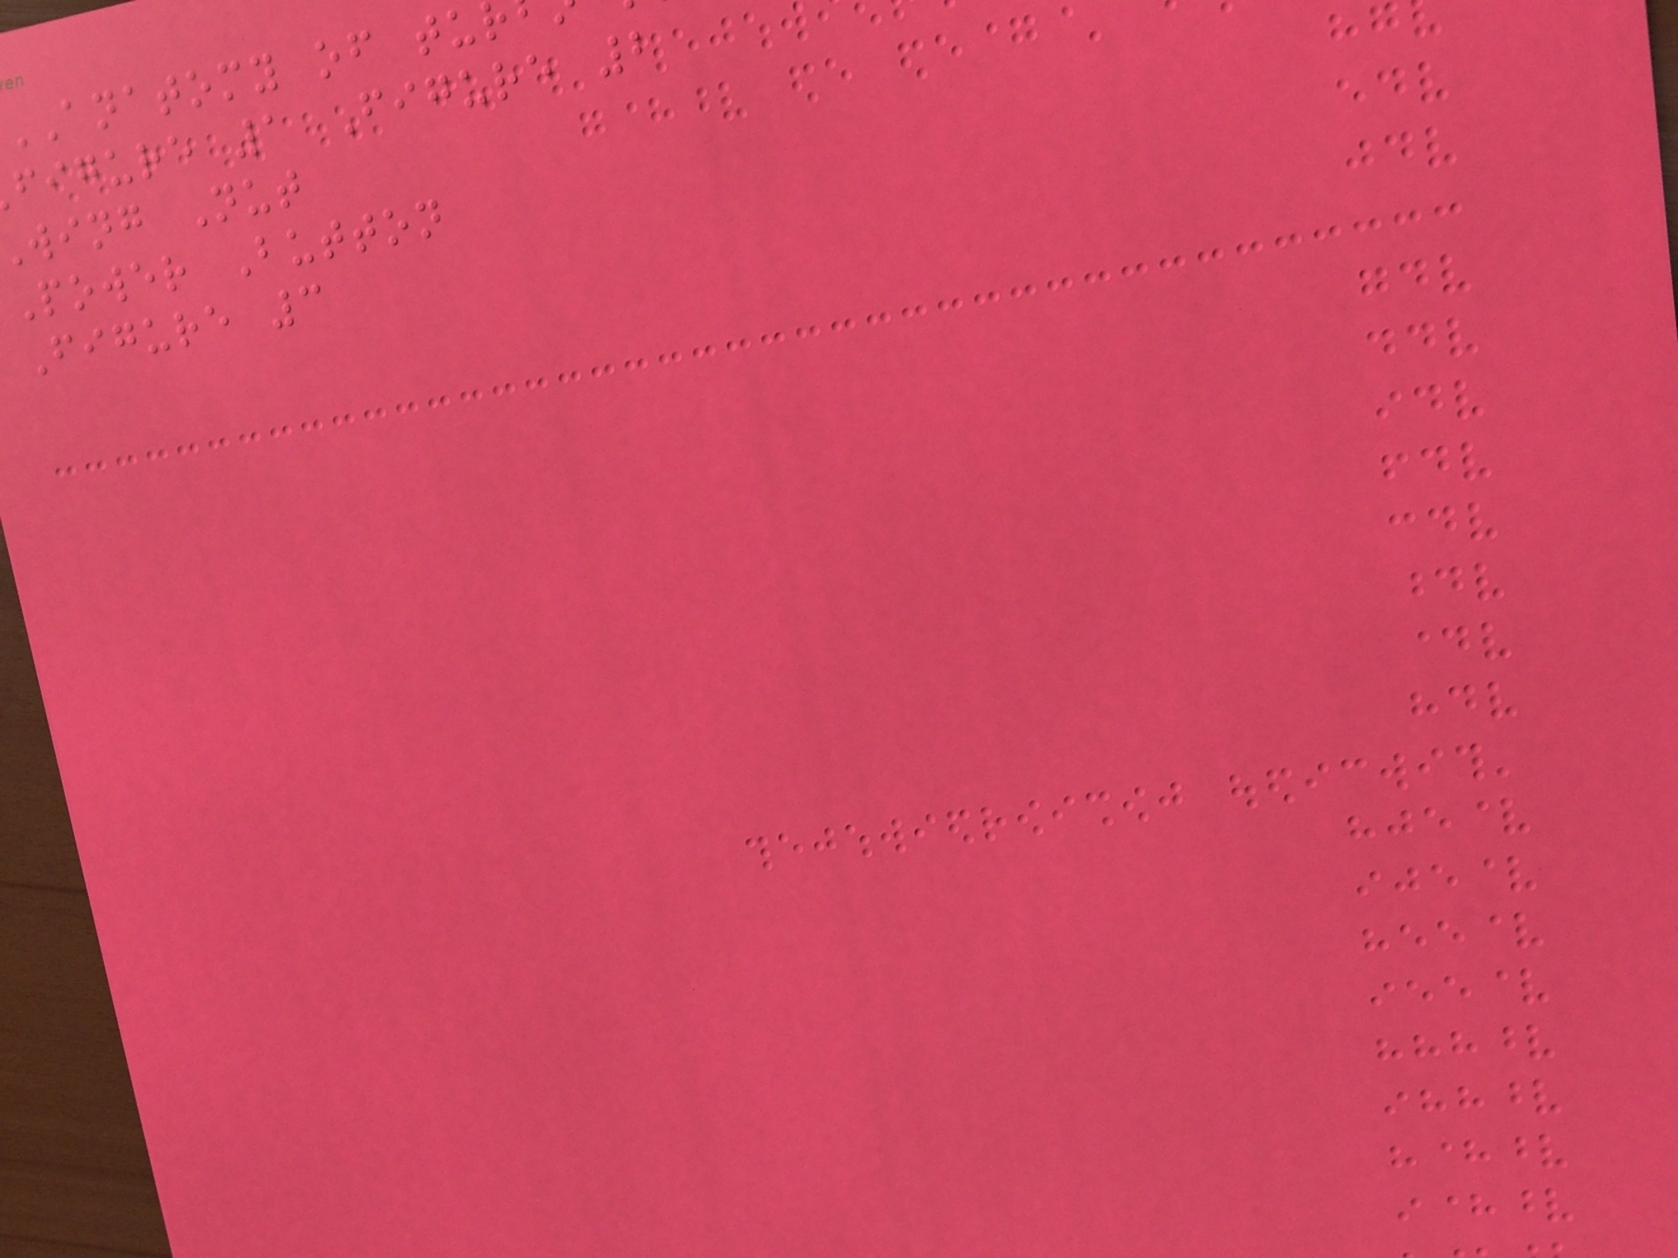anatomy of
figure 1 Figure 2
wing Nut
Power Button
Figure 3
